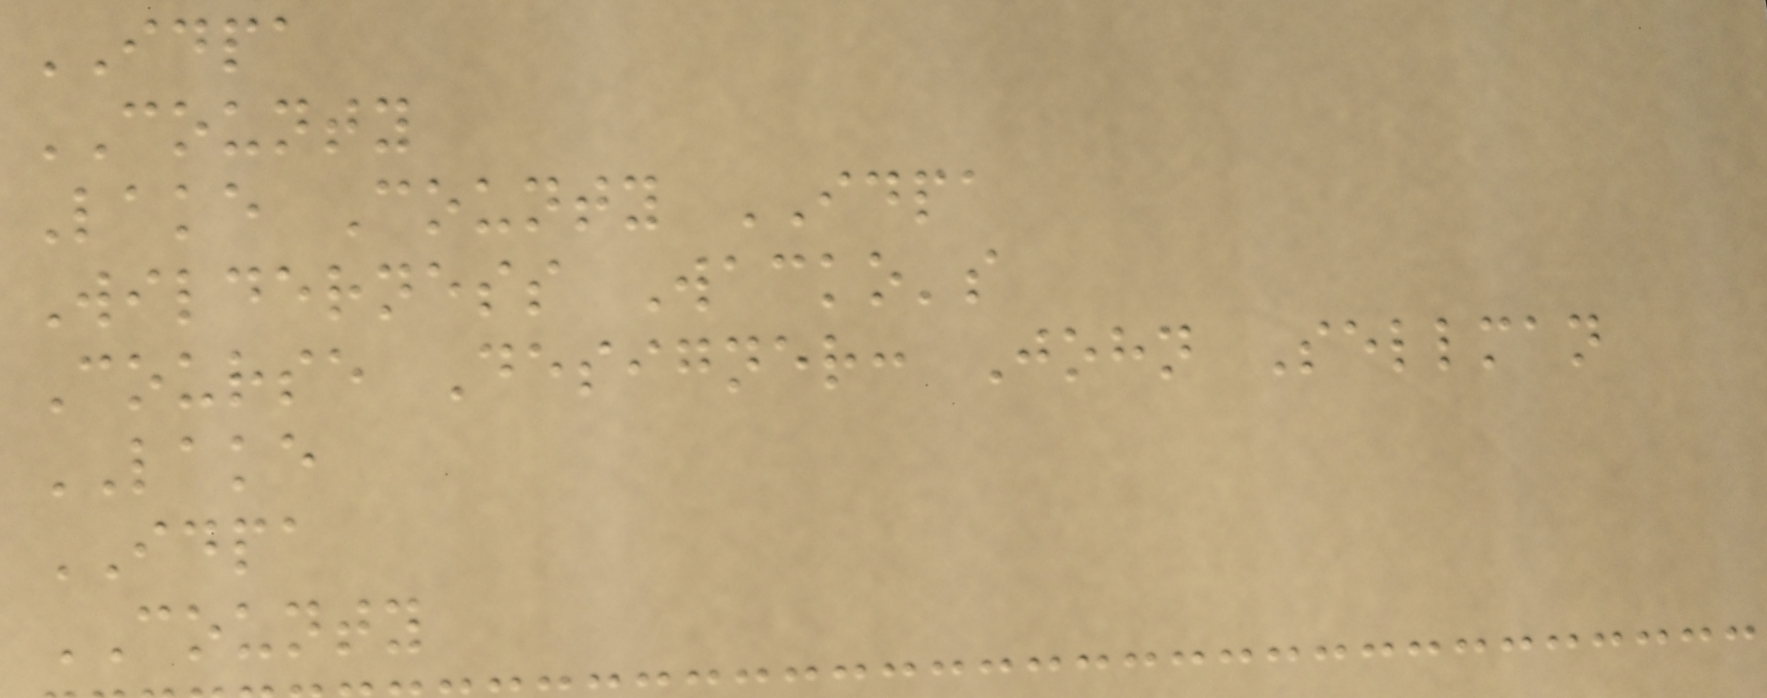IDPA
COUNTY
Lake County IDPA
Wilderness Wacko's
Course Designer: John Sellman
LAKE
IDPA
COUNTY
